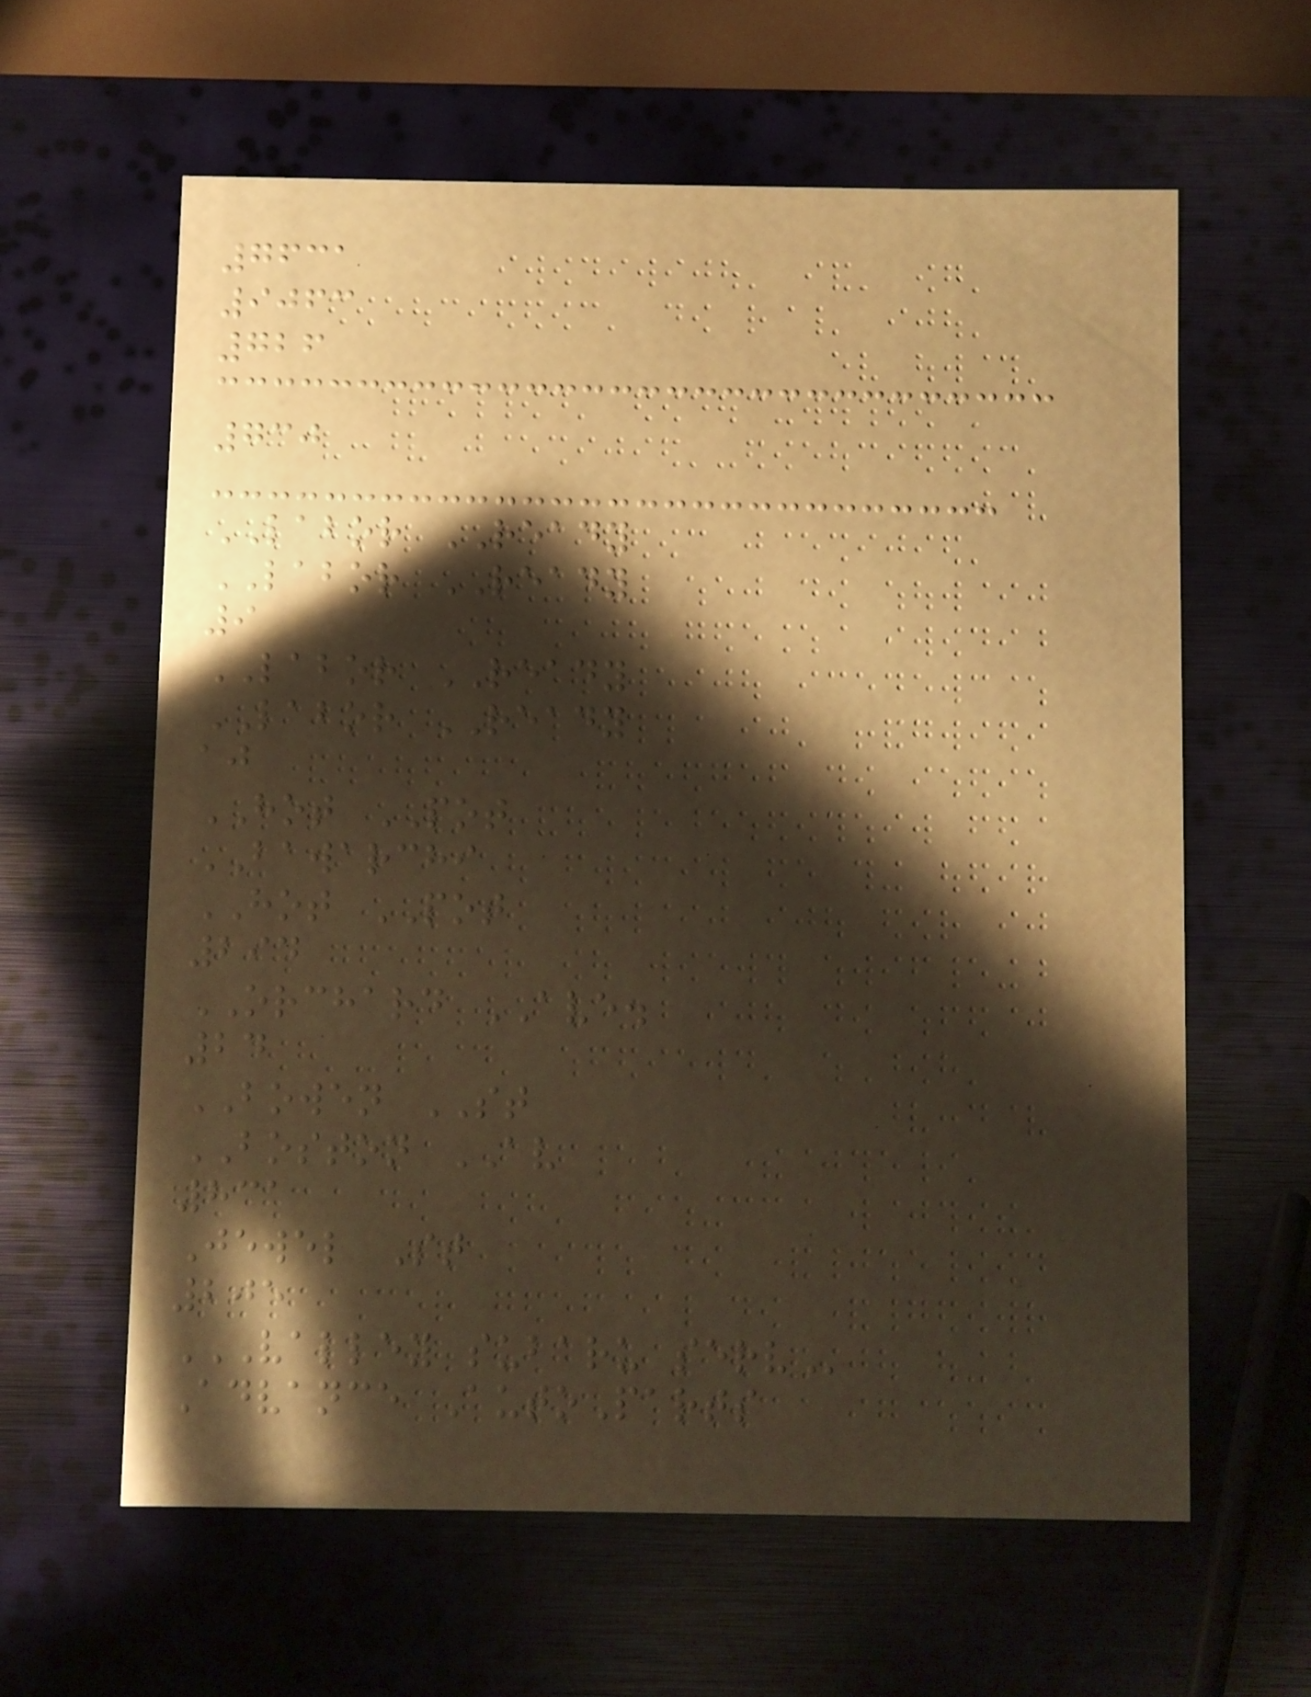7631
9063
726
730
LABOR READY
LABOR READY
9
LABOR READY
LABOR READY
aj
HOT POT
BAWARCHI
HOT POT
294
ORCHARD AVE.
24
BOWEN ST
BOSTON AV
831
Jewel St
205
VALLEY SUBARU SERV
Advance AutoParts
